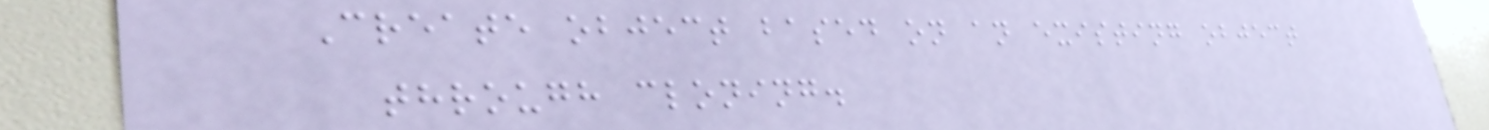Create object based on an existing object
through cloning.
